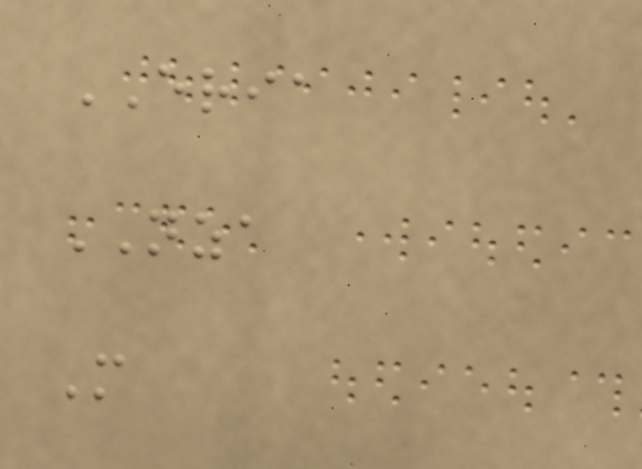ERIA
NZA
M
